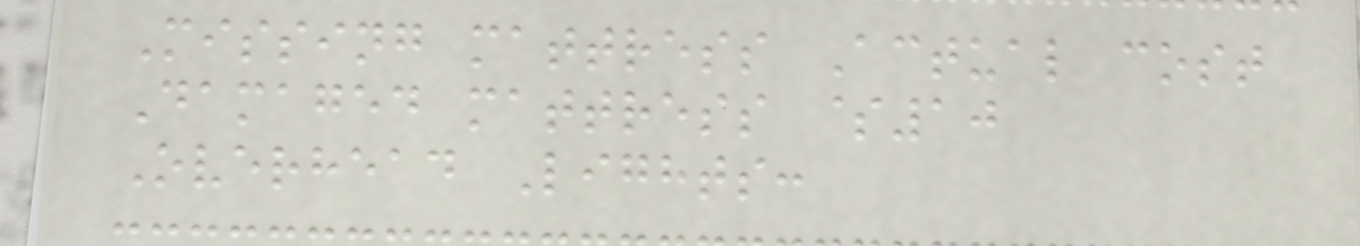Missing mattress Actual cost
Damaged mattress $10
Overhead Lights:
